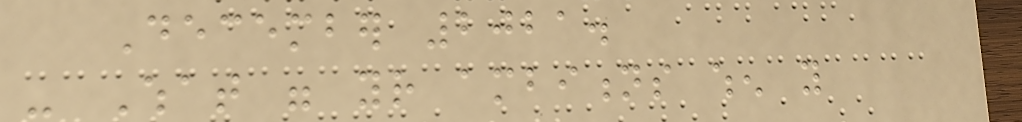December 2021.
- What were your ambitions when you
